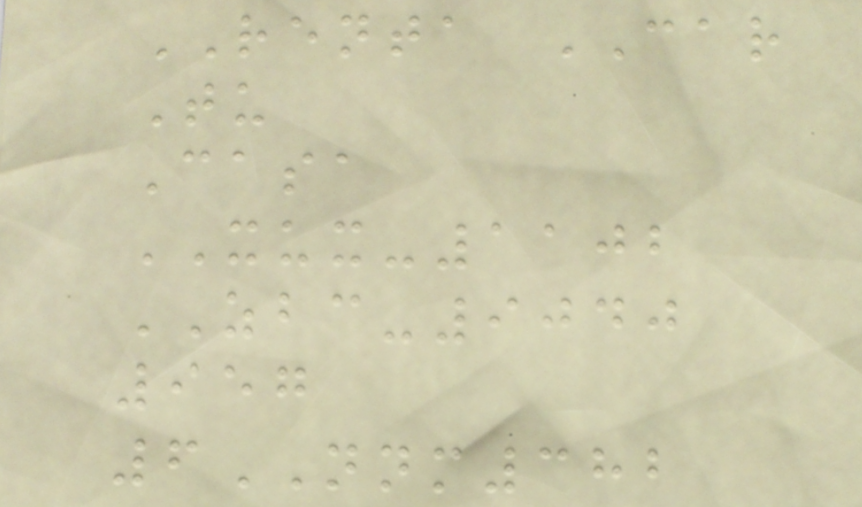RENTA CAR
Tu
Casa
XUX-1102
ZBC-9040
957
6NNM382
